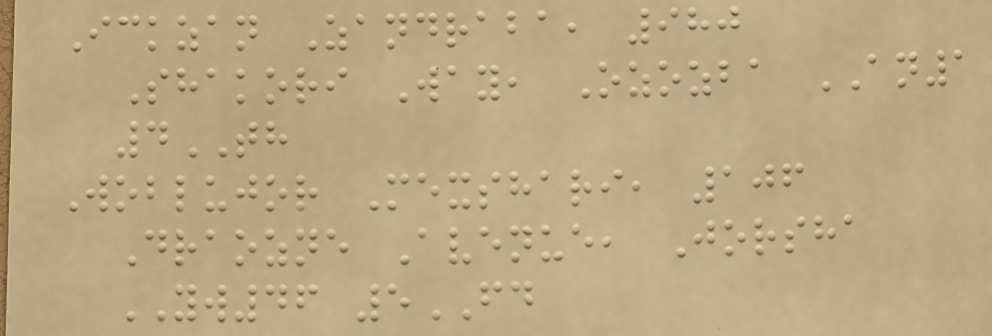Ickzan Zandraba, 980
Shakori Way, Ozozba AN1
4TH
Woblujor Mexshari, 106
Draozne Avenue, Jorsha
YW46 5FD
